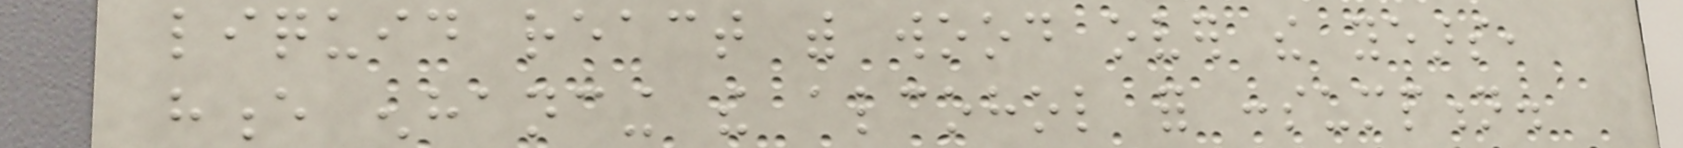liquid react with wood over the years,
hence enhancing the alcohol for consumption.
